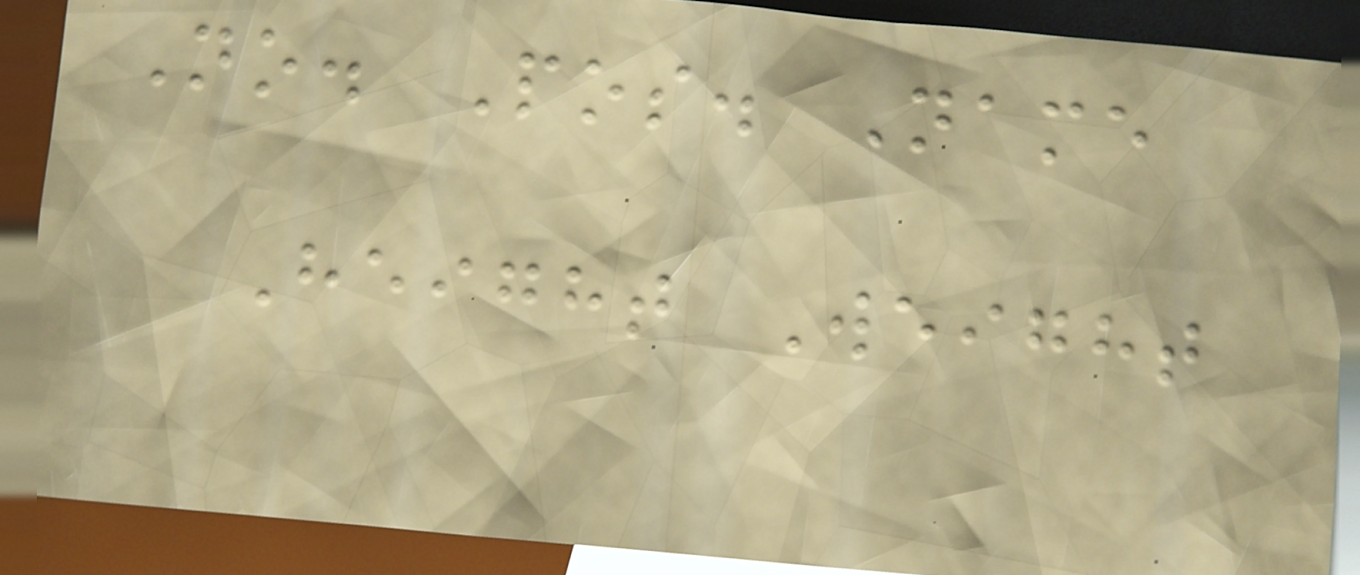No. Pos. Name
Height Weight
